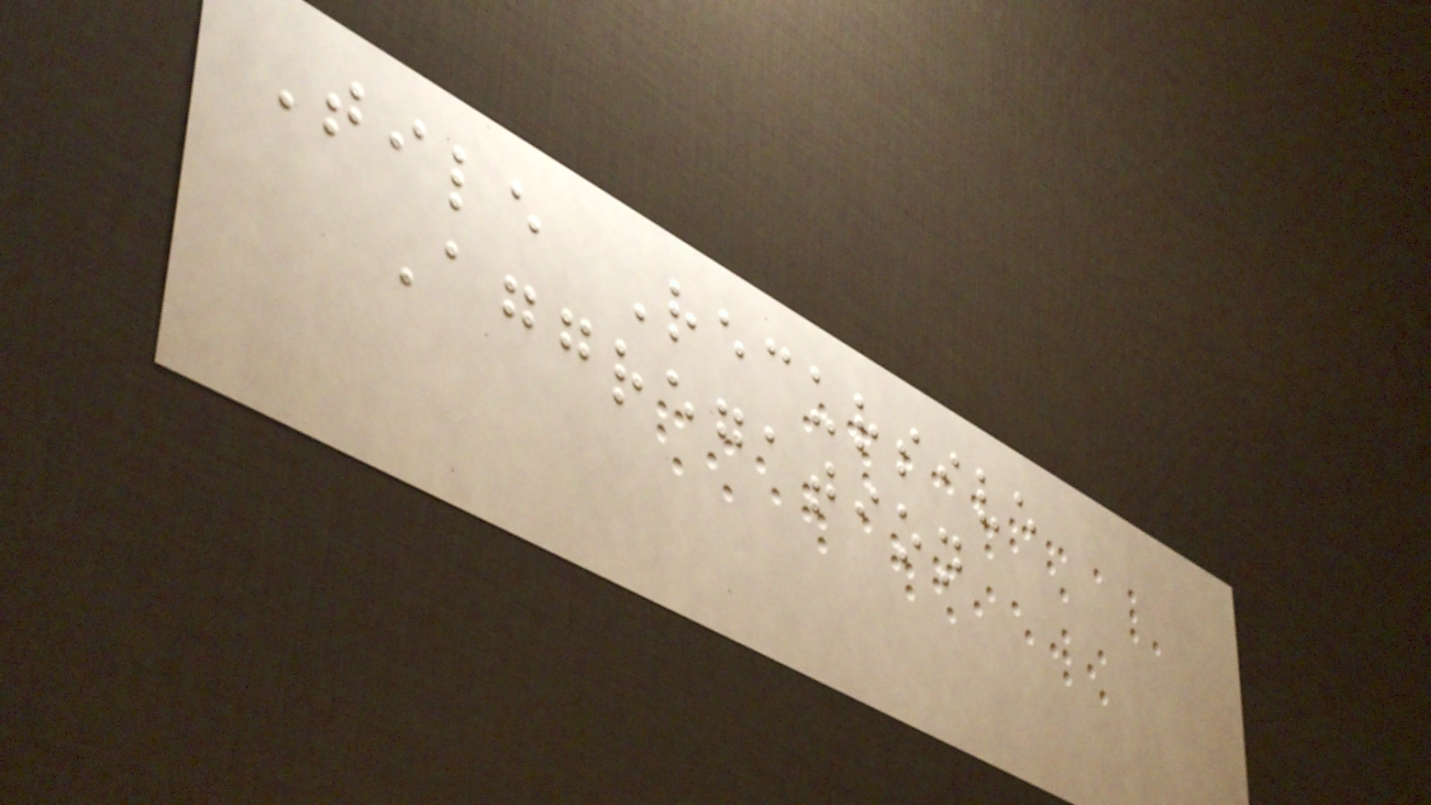Tile Recursive
Aggregation
